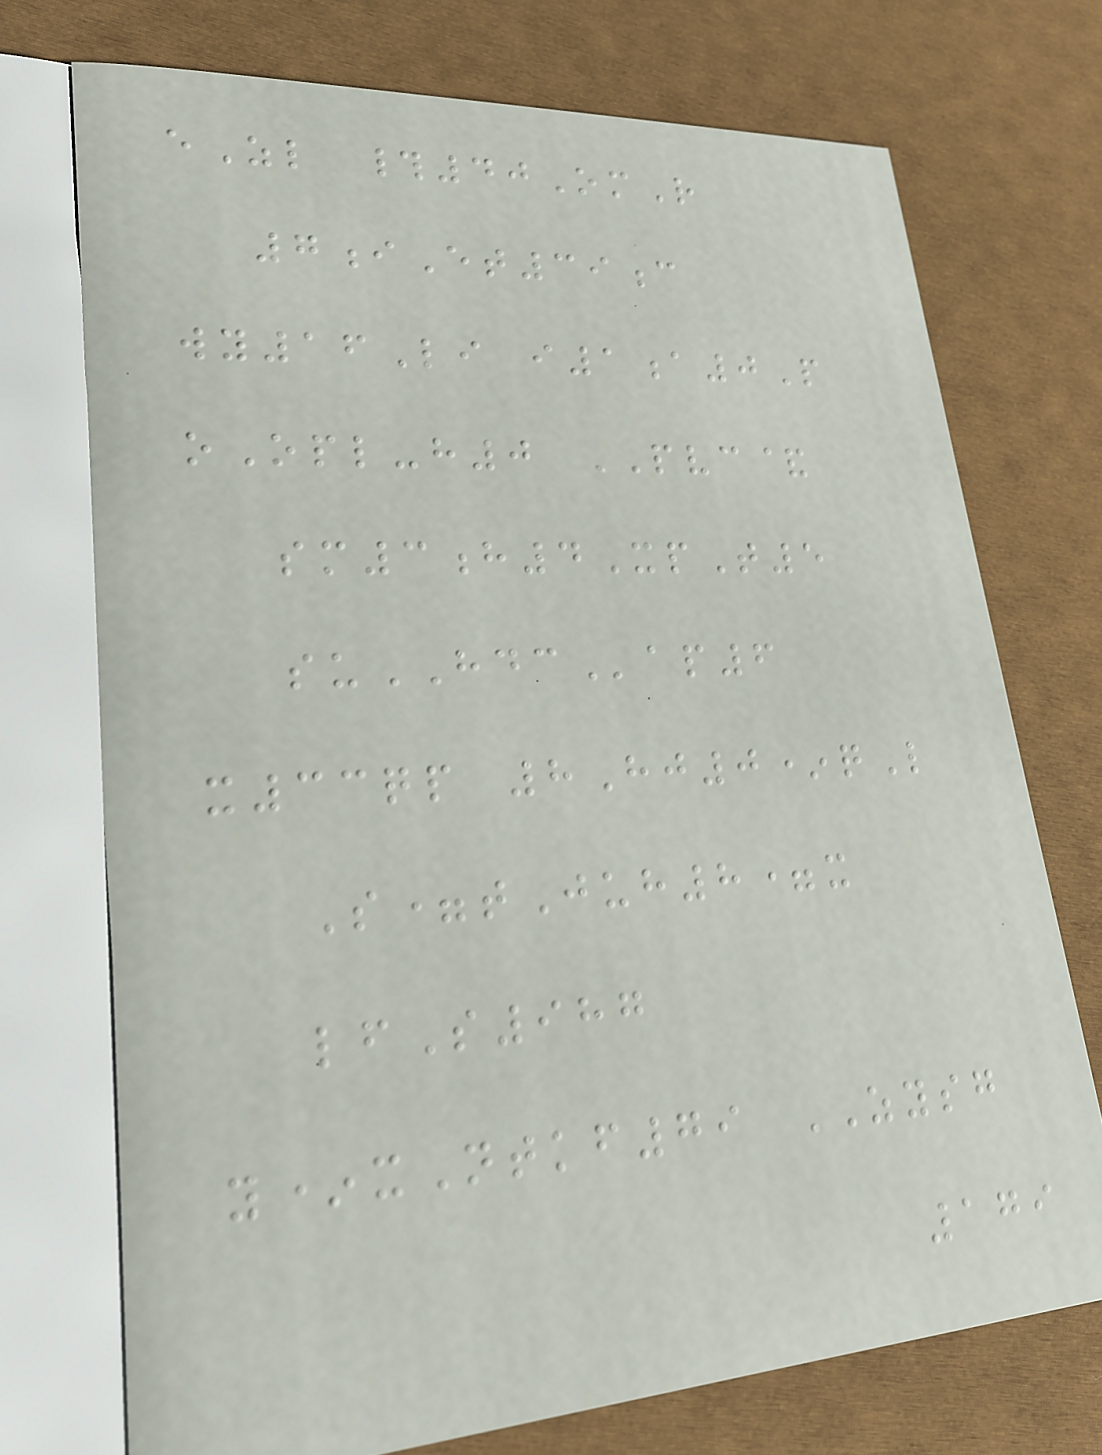eZl #40OmR
7iEt39c
wy16Li i1a0P
oOpl-h0 PVC&
sm3h4XpT5
suHDCap6
x33qp 8Hj0*qL
S=tJuh8=x
lfS987
y*xNtkf79 ZYSG
179
